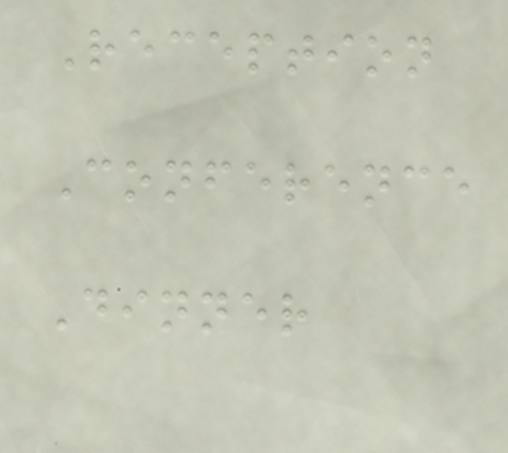Reception
Conference
Dinner
